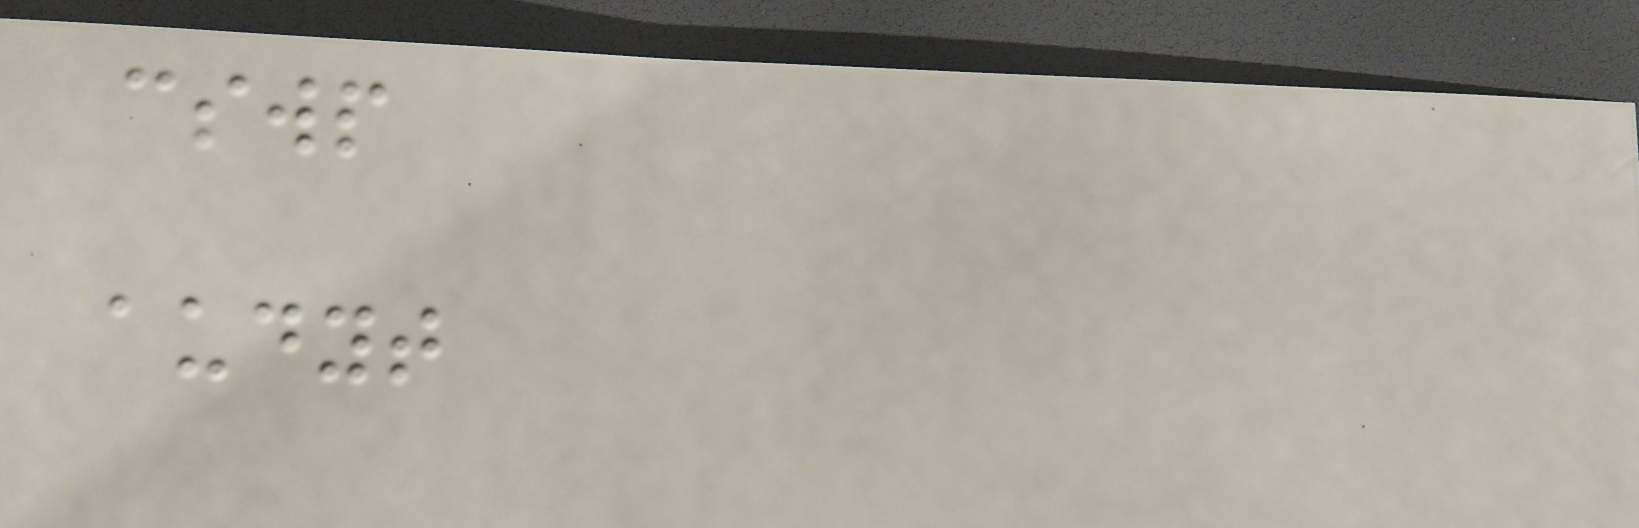cswp
audyt
